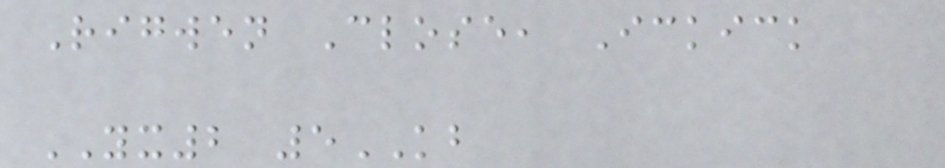Rigwen Close, Ickick
YX2 5KB
